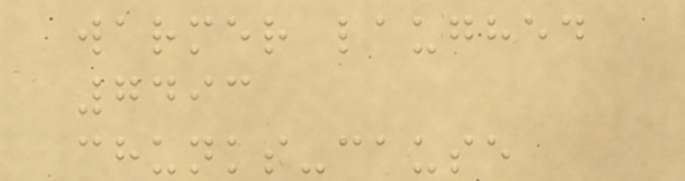warmer laughed
7493
chunks-cause
